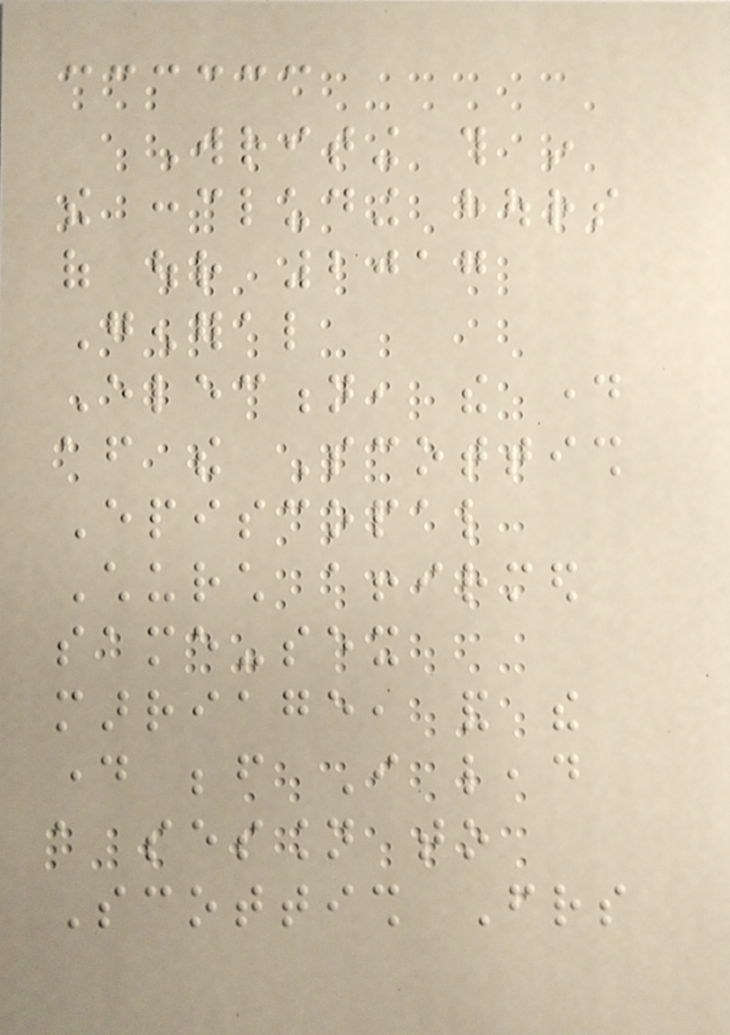Writing this in
the concluding hours
of our 2017
General
Election, the day
after the Scottish
Episcopal
Church affirmed
same-sex
marriage, and the
day before I lead
a session to
Scottish Friends
